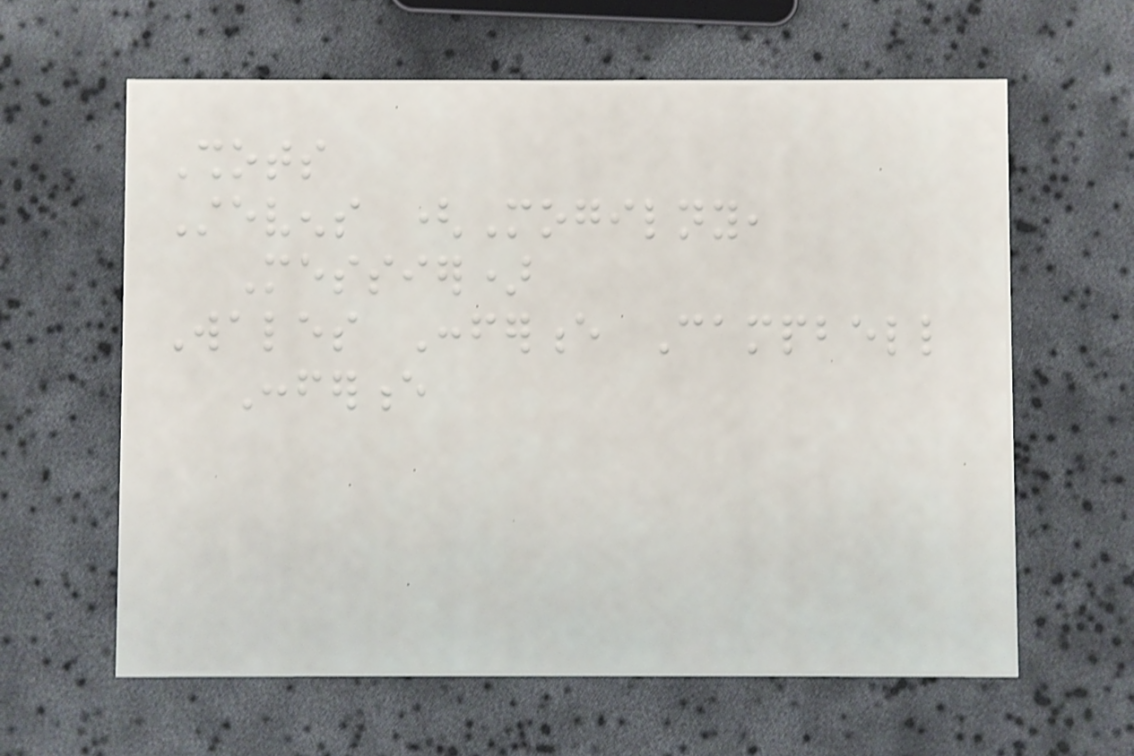Shots
Stevens (Mogilny,
Messier)
Wales Conference Campbell
Conference
